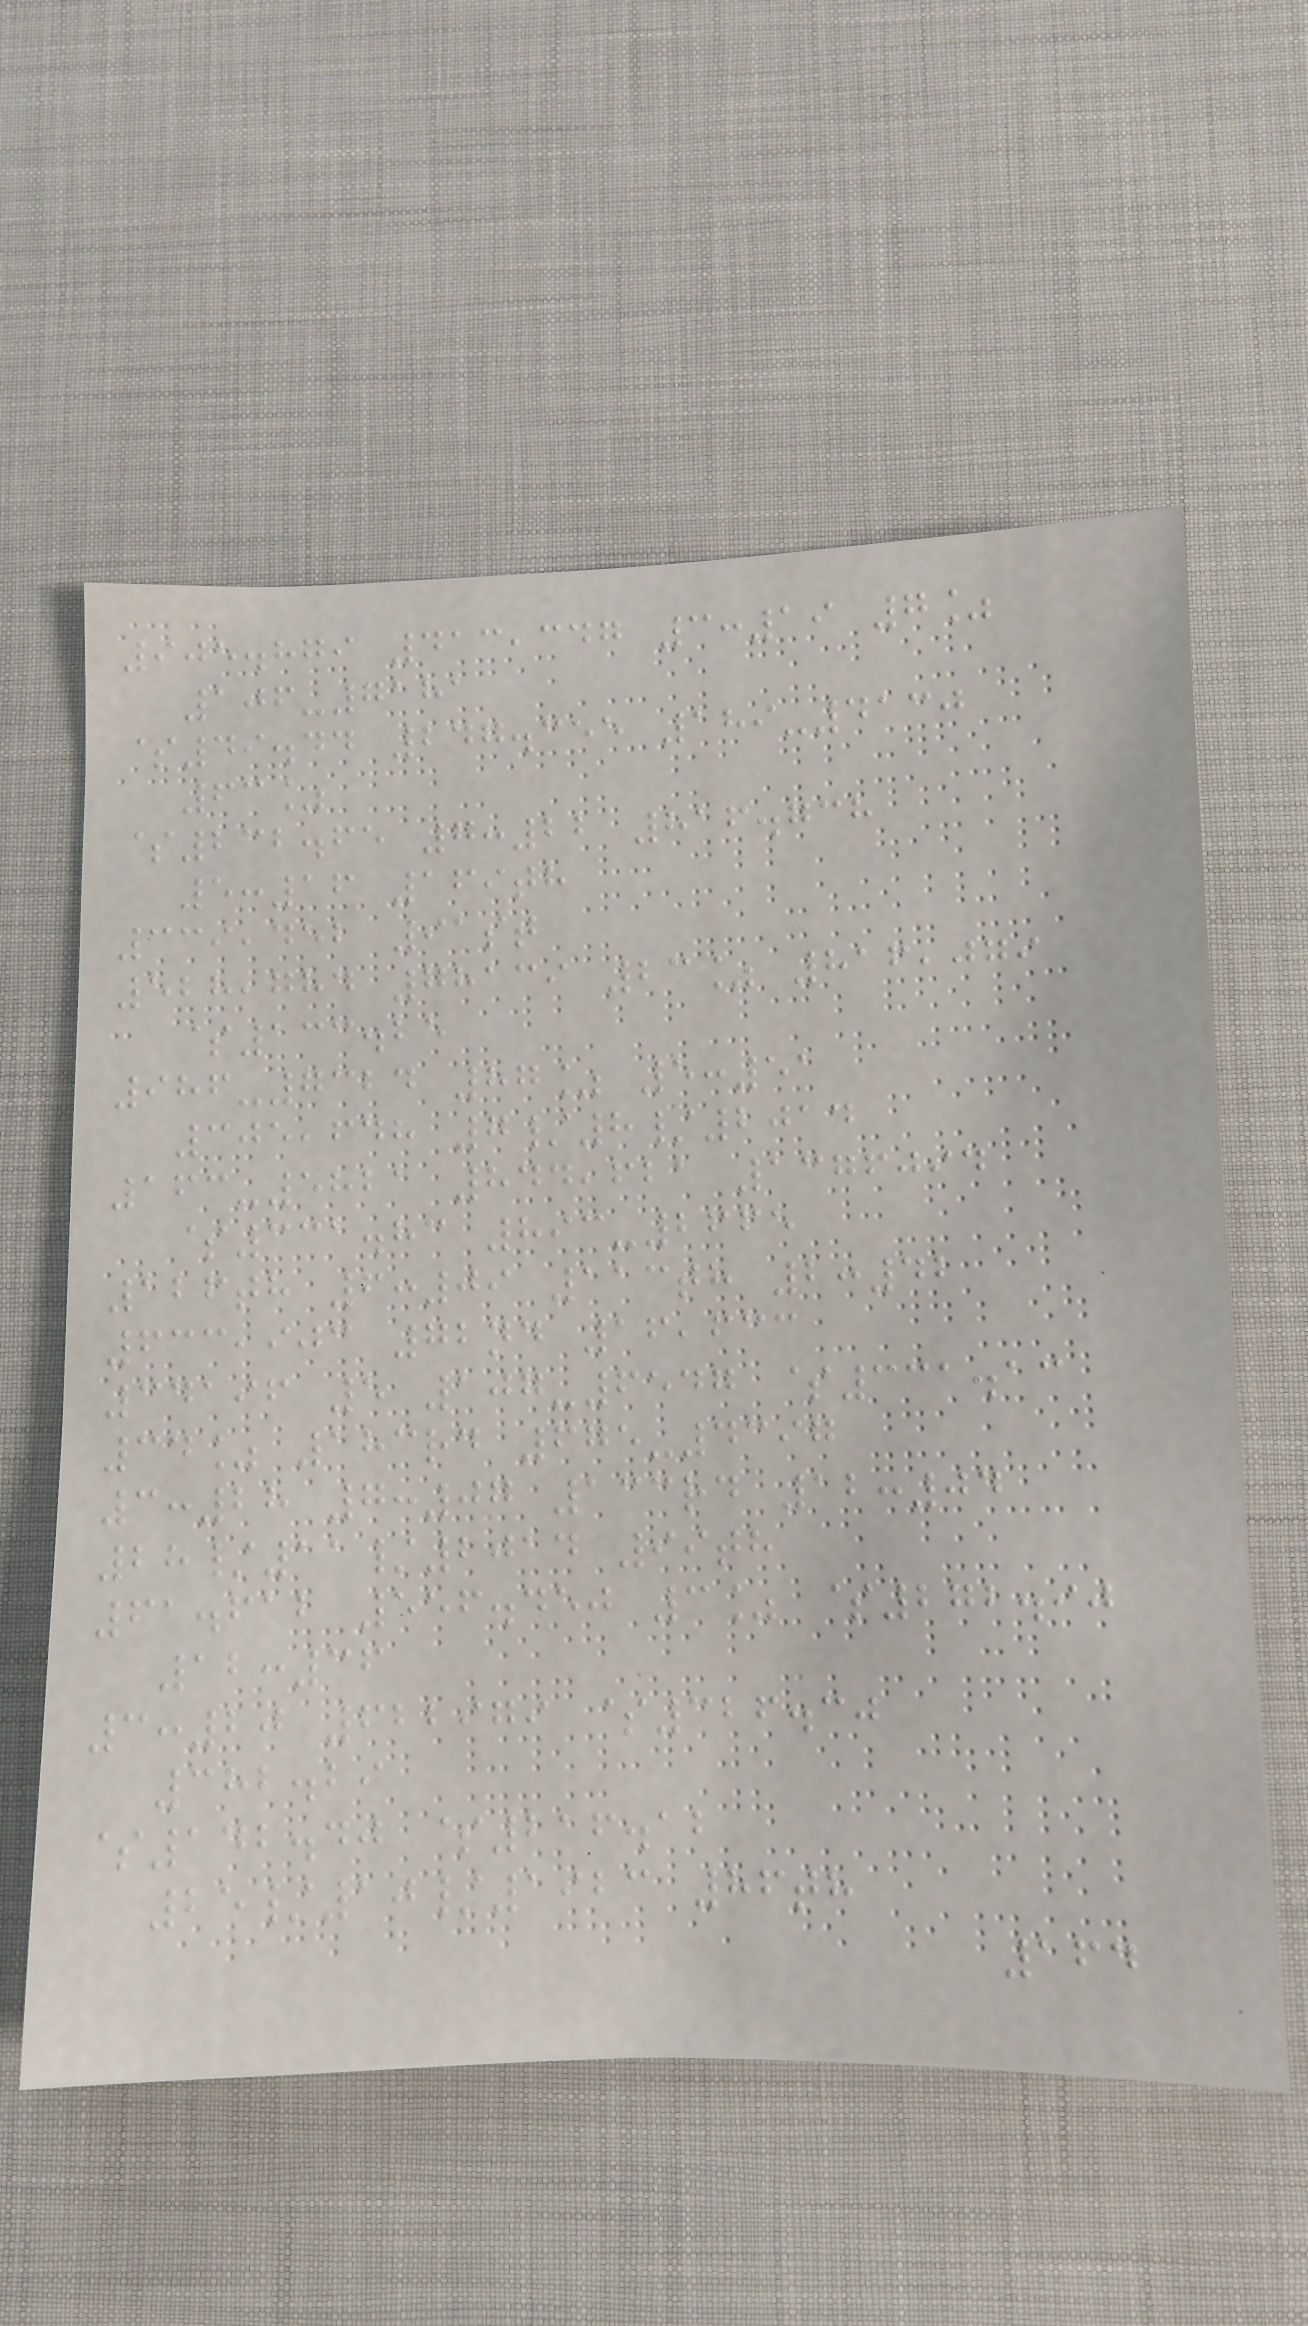905.879 413,347 3:19 7%
106-7181
$49.44 247.355 189-4130
63%
$232.65 7:22 816.738
5:16 169th
339,452 91st
528,784 78139 23% 816,079
$133.25
986-7324 87% 5:51
305,648 7/8/2014
163-5821 844,621 1376094
$331.83 893-2665
126th 6:09 113th 2:42
633,903 72nd 16,633
34196 5 107-6547 $331.13
34% 183rd 675-4397
3:28 7:07 133rd 12:04
28/11/2014 99th
61.612 556.450 3% $272.90
12:36
3:20 622979 $326.30
382.29
$142.40 $216.12
25/10/1923 86th
164
